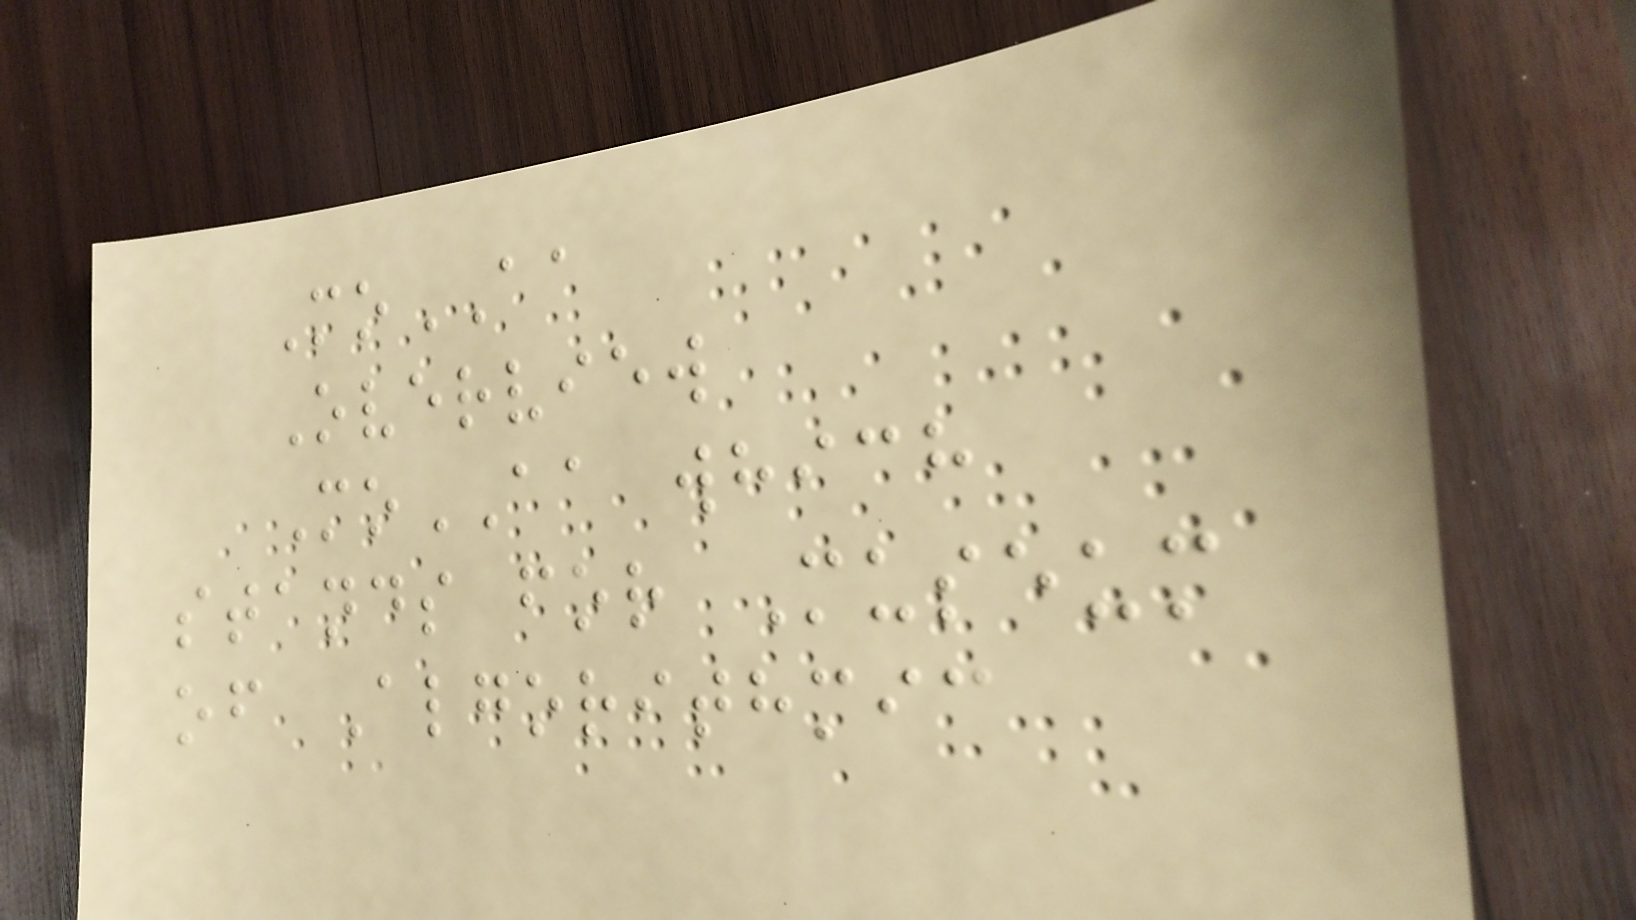MoAA
Overview
MoAA which
stands for Museum
of Algorithmic
